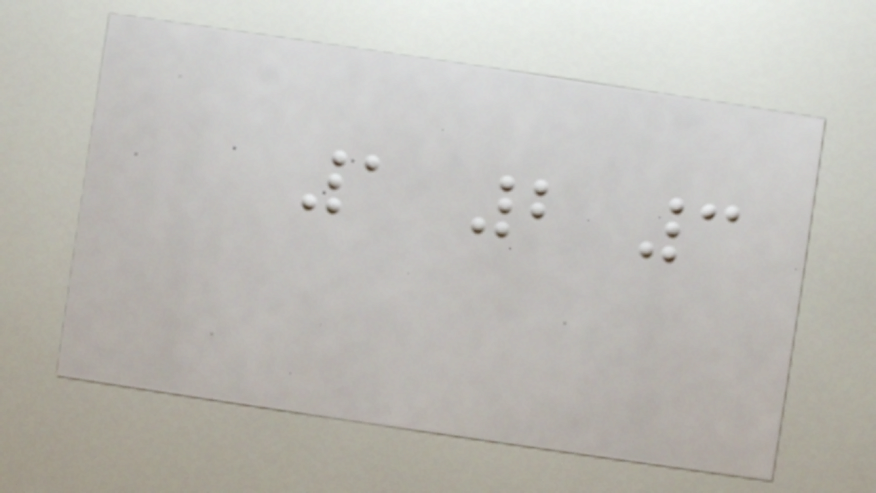1 2 3
